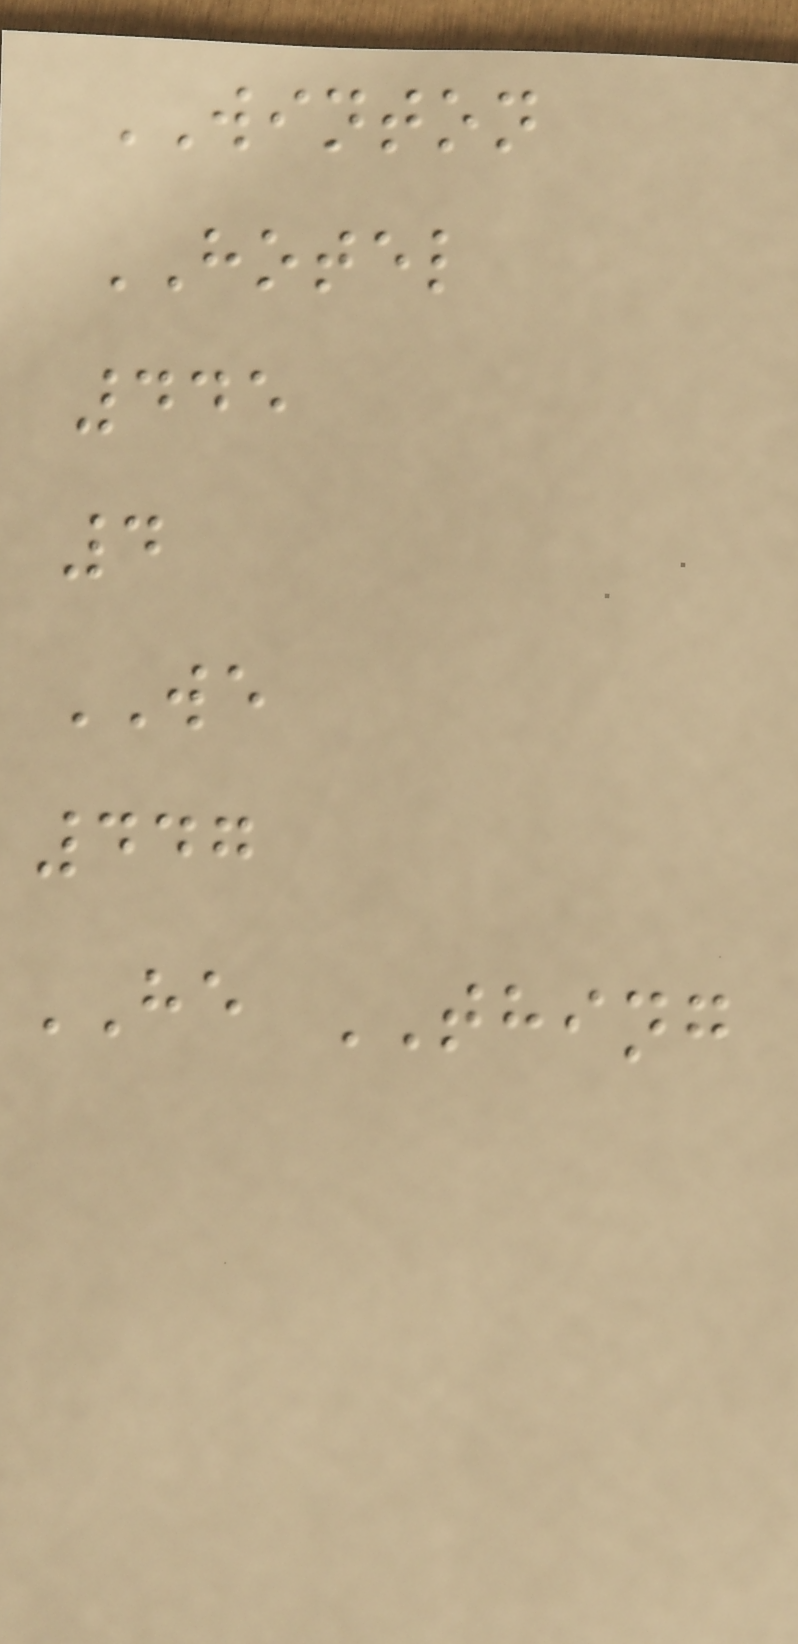WINTON
HOTEL
445
4
WE
447
HE THING
